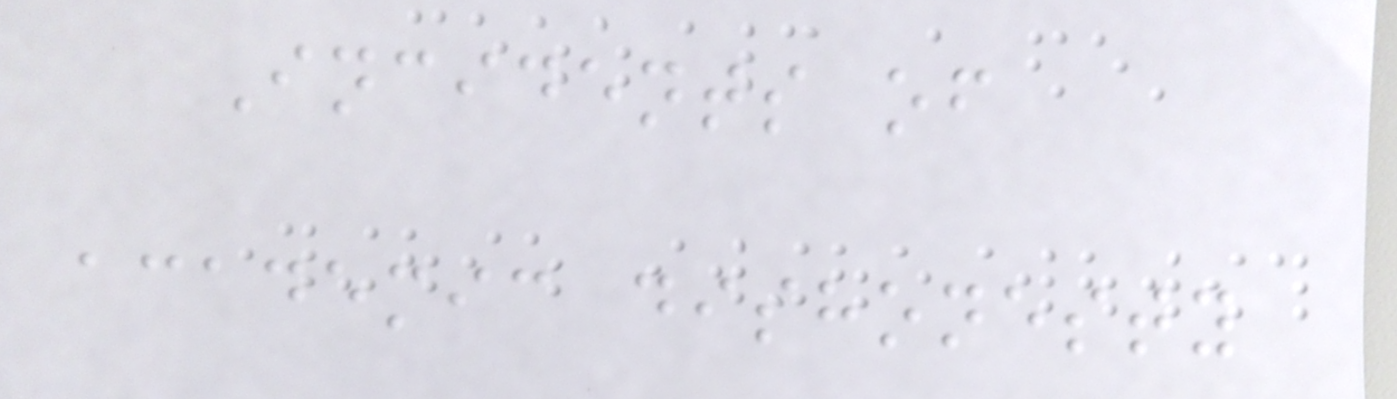Incidents of
academic dishonesty
